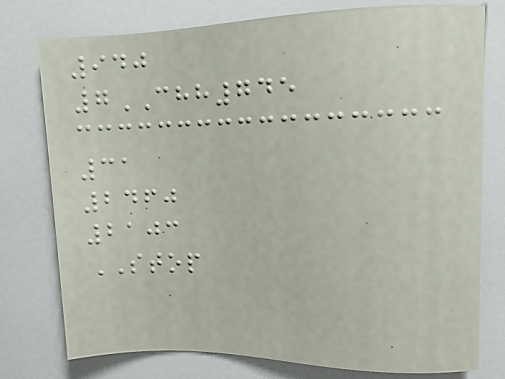940
7CHH745
31
2460
2103
STOP
